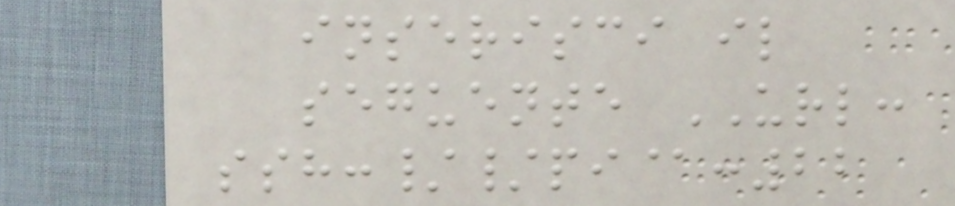inserisci il
seguente URL:
ssh://pi@:22
